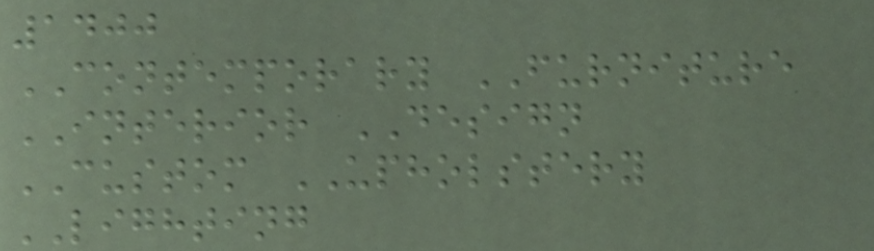1400
CONTEMPORARY FURNITURE
INTERIOR DESIGN
CUSTOM UPHOLSTERY
LIGHTING
